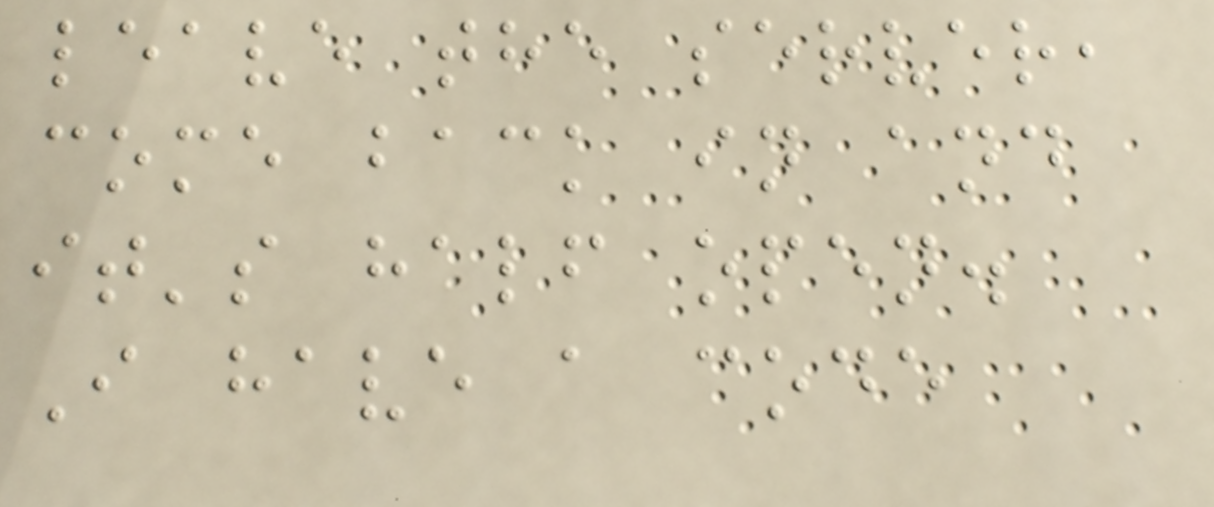leave the server,
come back in and
it's half open.
I have a code
